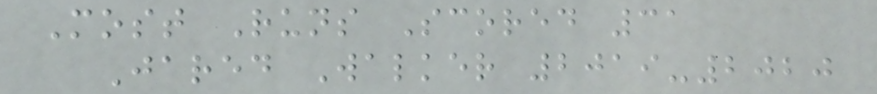Most Runs Scored 31
Jared Walker 2019-2020
